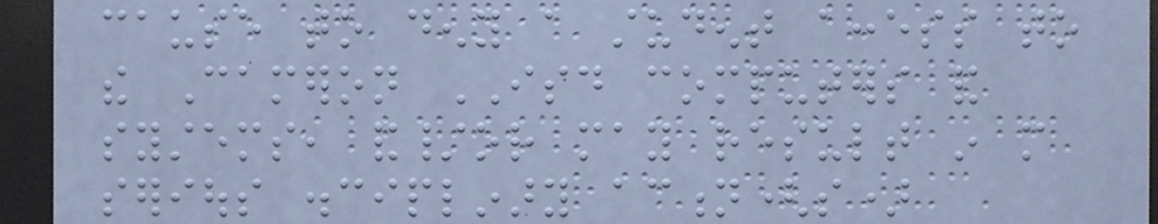cause to deny a student access to
the Cameron ISD computers and
systems, and/or may result in more
serious disciplinary action(s)
